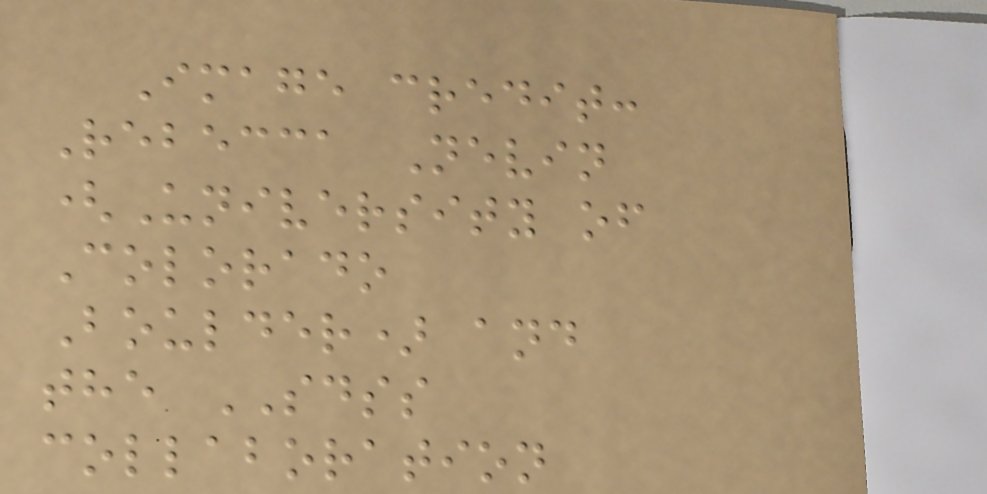Image credit:
Rebecca Nevin
(University of
Colorado
Boulder) and
the SDSS
collaboration
